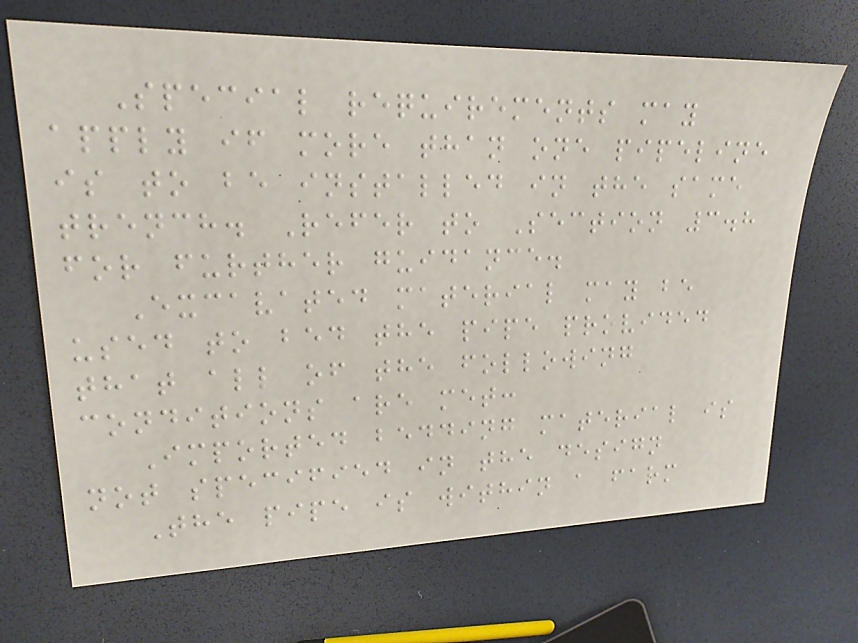Special requirements may
apply if more than one pipeline
is to be installed in the same
trench. Refer to Section 3.8
for further guidance.
Excavated material may be
used to bed the pipe provided
that all of the following
conditions are met:
Imported bedding material is
not specified in the design
The pipe is within a farm
